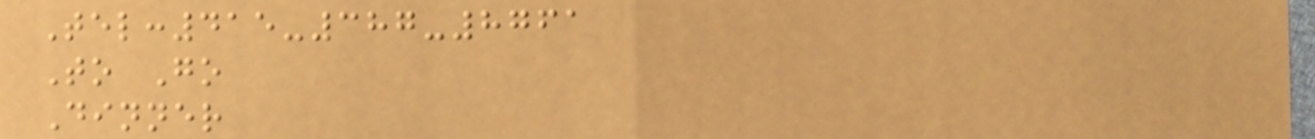Tel:415-387-8761
To Go
Dinner
